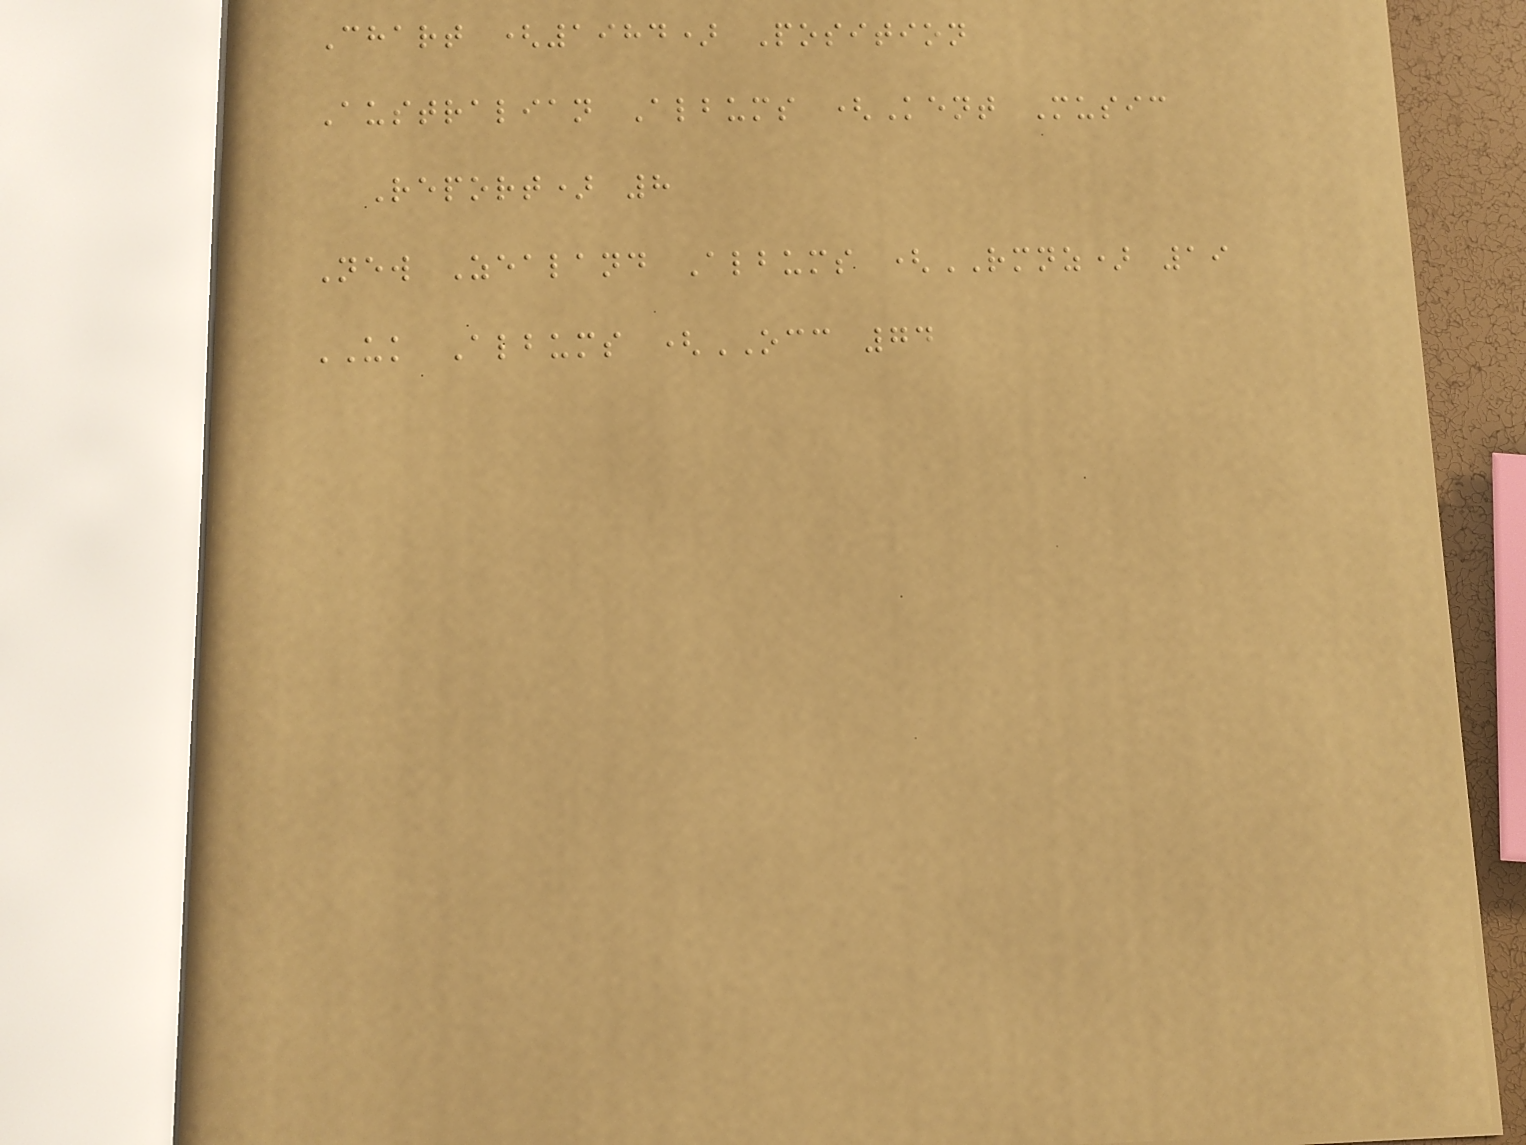Chart (1984) Position
Australian Albums (Kent Music
Report) 8
New Zealand Albums (RMNZ) 19
UK Albums (OCC 74
